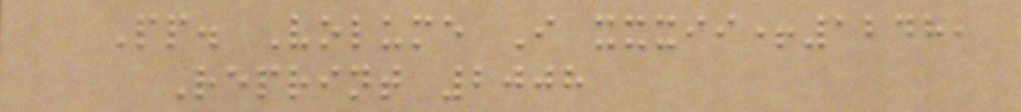Pp. Volume I xxxii+1248,
Reprint 2008
